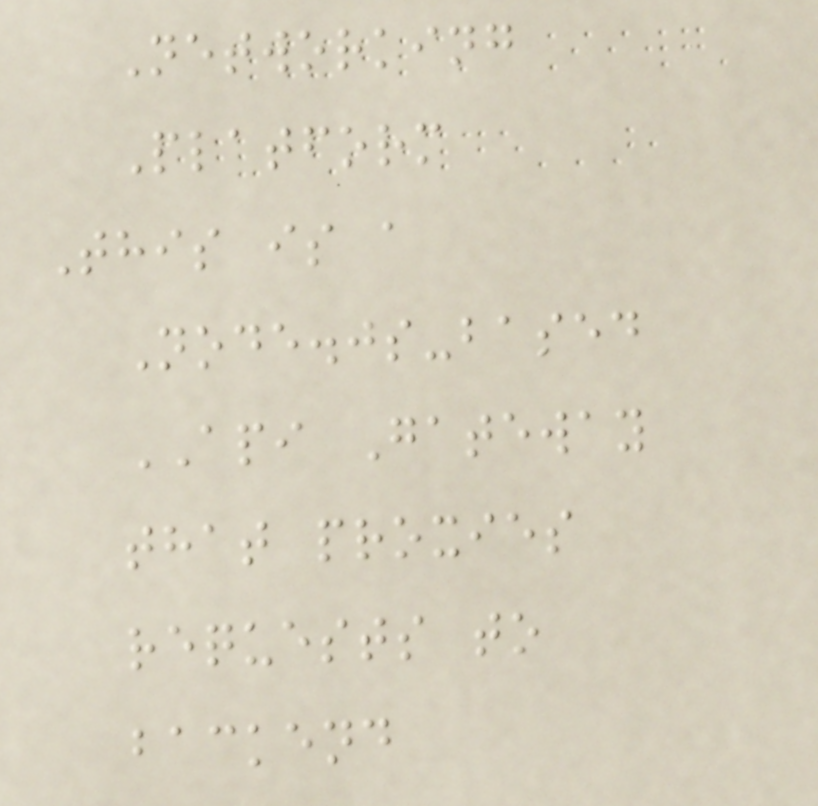Networking
Platform
This is a
Node.js-based
API Gateway
that proxies
requests to
backend
